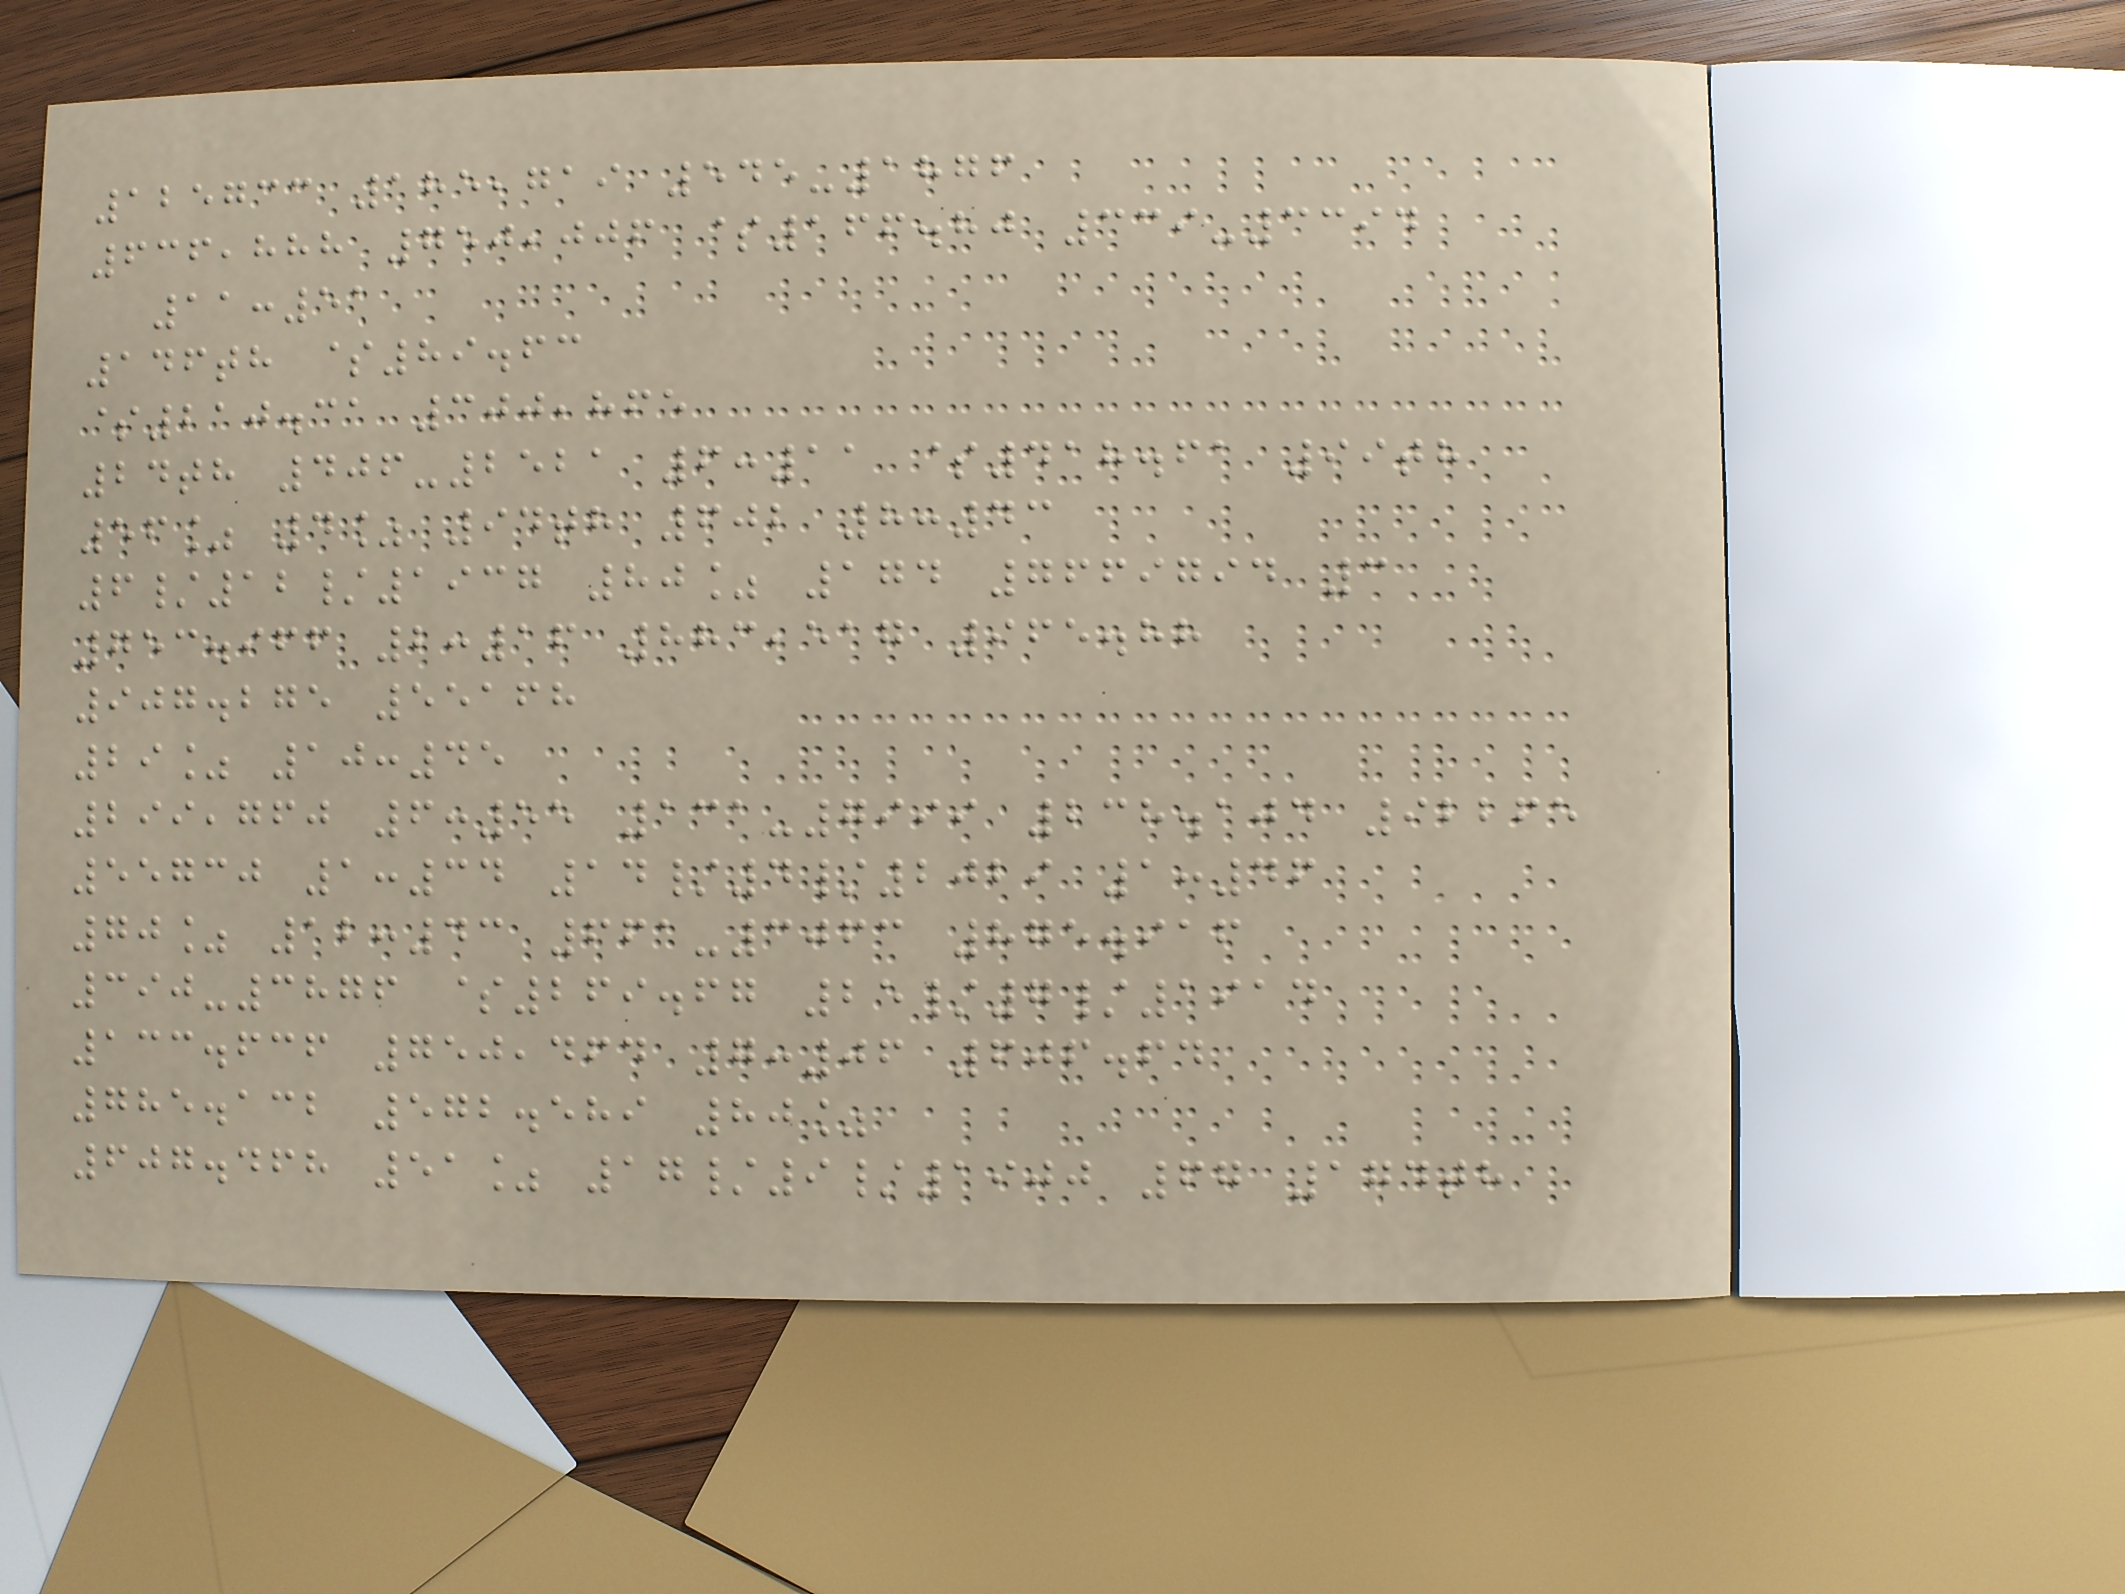125733 185,719 545-1876
636,888 750,006 $166.80 339-3394
11:51
146th $89.63
$210.31 300,865
24th 406-2521 6:11 $418.61 99th
56% 4% 94th 602 8:43
6/12/1937 80% 174 7669794 3
753.966 2:16 883,517 965.88
907.275 55168
29% 10:45
299,760 6:55 131-7999 238.104 92265
55730 1:34 14/4/2029 1:46
70% 12:43 661-3063 875.916
390-3876 $269.67 25/7/1914
133.636 750,464 7:06 606.64
785.132 572.589 80%
607.468 51% 17/9/1900 67 174th
